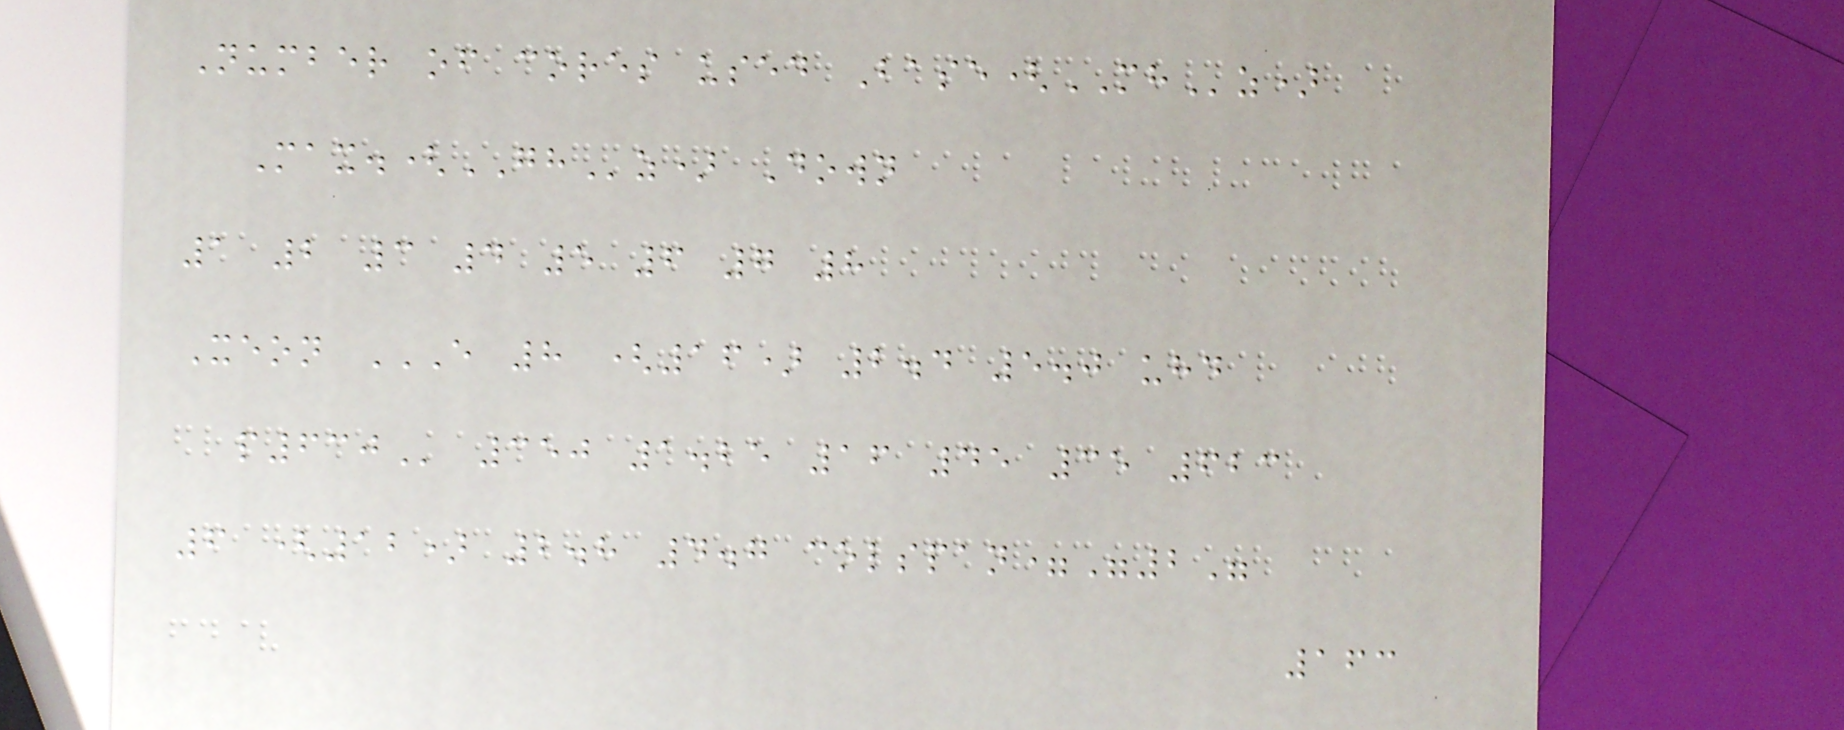Number of cores used Base(MHz)
Max.(GHz) Down
1 2 3 4 5 6 7 8
Xeon E 8 (16) 2.4 5.0 UHD
P630 350 1.25 16 45 35 623
6 (12) 2.8 4.7 colspan="2"
163
